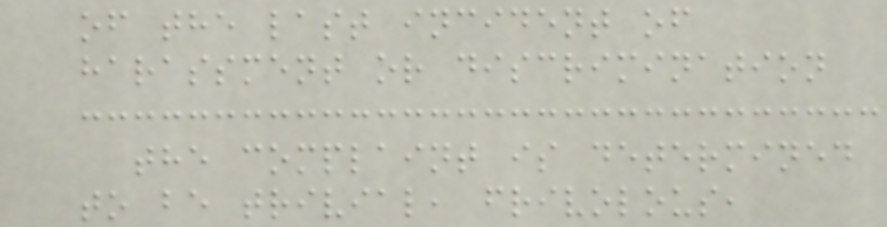of the last incident of
harassment or discrimination
the complaint is determined
to be trivial, frivolous,
